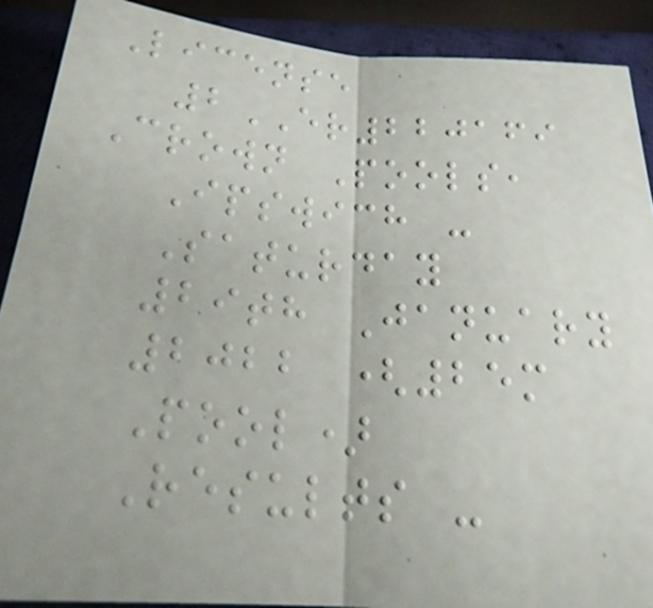License
2ER220169
Crown Pools,
Ipswich -
Saturday
29th January
2022 (25m
Pool)
Results -
